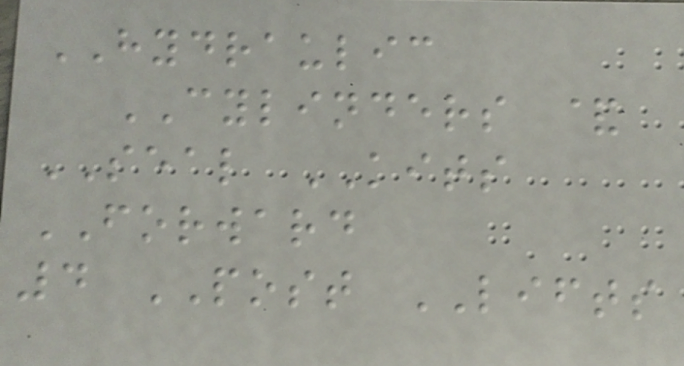HYDRAULIC
CYLINDERS &
SEAL KITS
FORWARD
4 POST LIFTS
